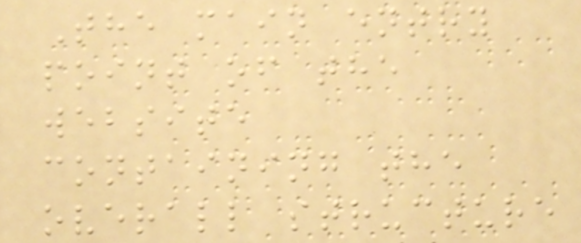The main entry
point of the
website
containing the
overall structure
